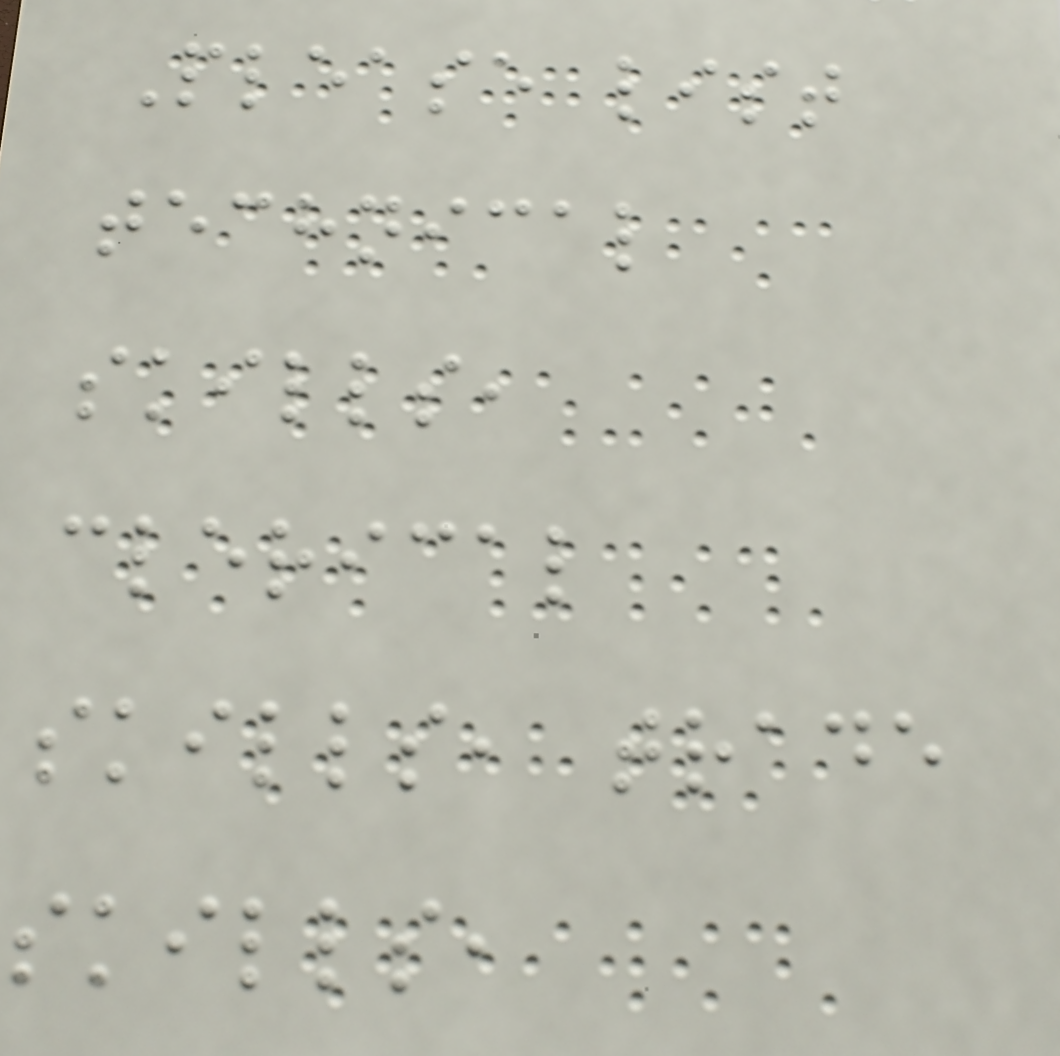Please list
technical
skills,
clerical
skills, trade
skills,
